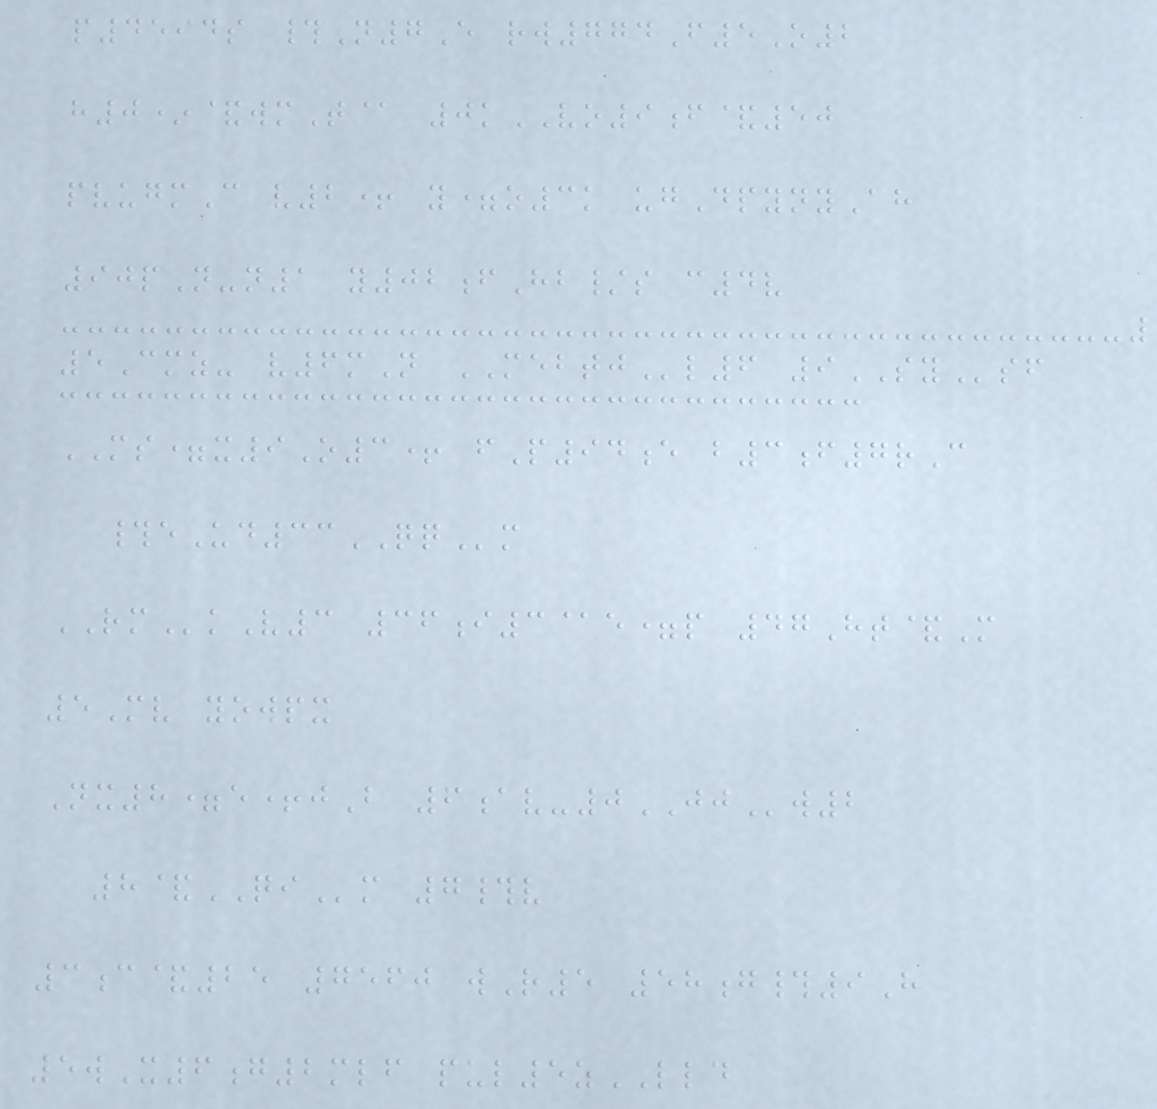p4594s #N7E rw774F5O2
h0*&wmT@ 0kVO9f&50
pvugmC v2+ y=o3k ugDpynyAh
90pN-n1 y02fHb/s c4v
5Cmz- v6mN MEBTJl6 9SYsf
MS=x9O3+ fP94e b3f7rC
#eUd33QQm
RMkV3 36i3@e=p 47Ht&M
5Mv yowpx
Nx8=e+jB 6av-0JJw2
8&QIm 7#v
3c&25 7560 wR5 58g#9H
5wX6g2mlf pul5zLLD
